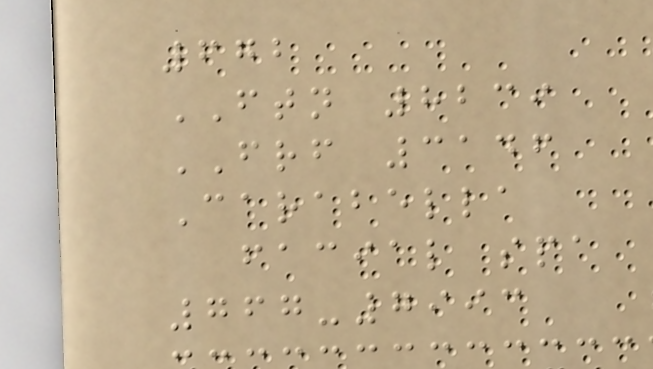672
FTN 8239
FRF 3146
Carabella
facial spa
767-7993
